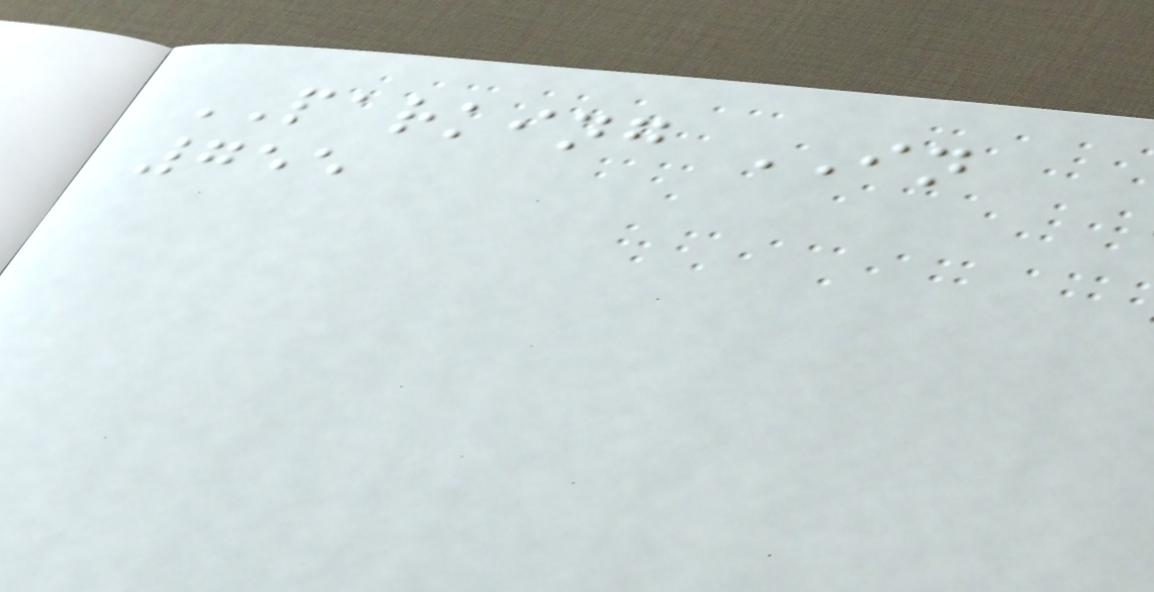PARKING IN
755
